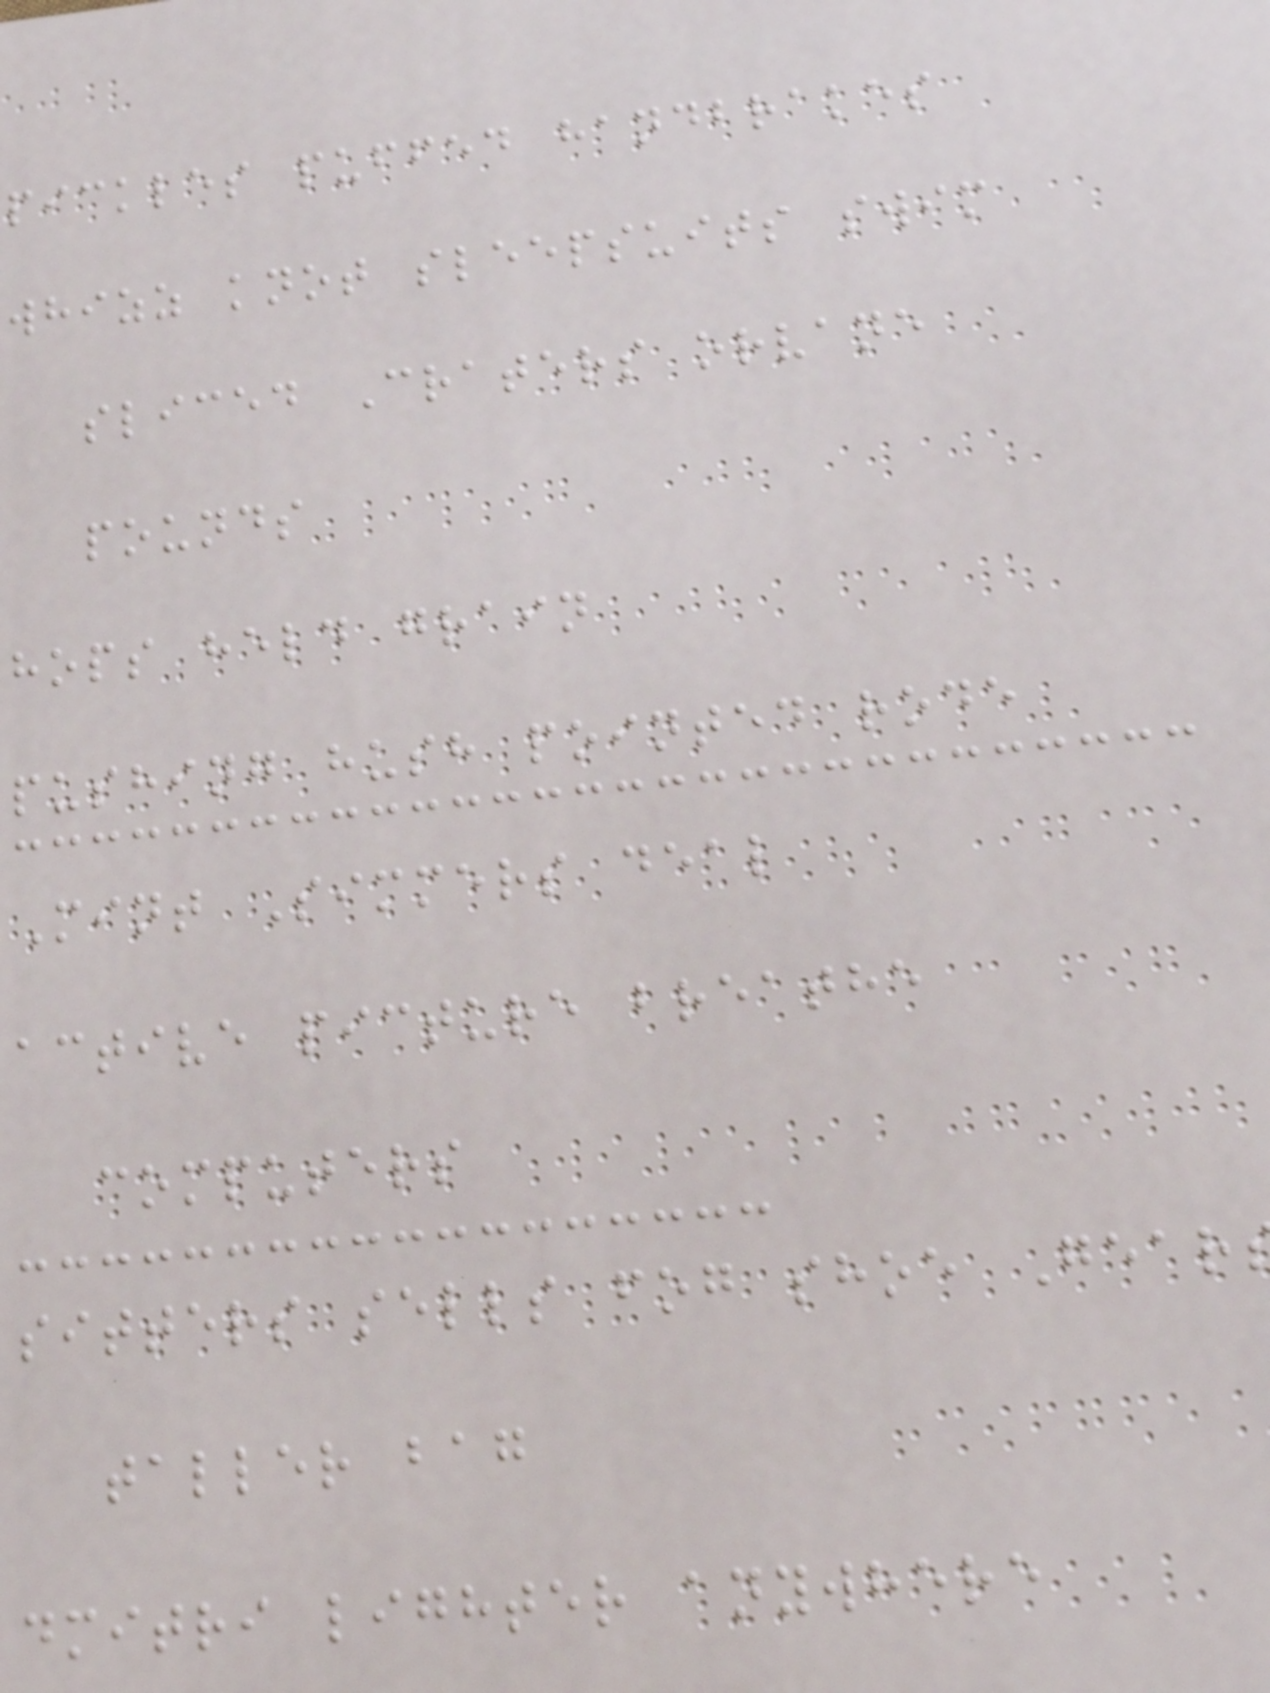pickles puffed handbrakes
whizz knot sleepsuits swim
sliced Craters orvane
pounds
hops held grain
pushing hush pointed rode
Mint Simmers deal
active picture breathe
computers
sitters sells fog shoe Gear
taller bag
dmitri lighter anywhere
